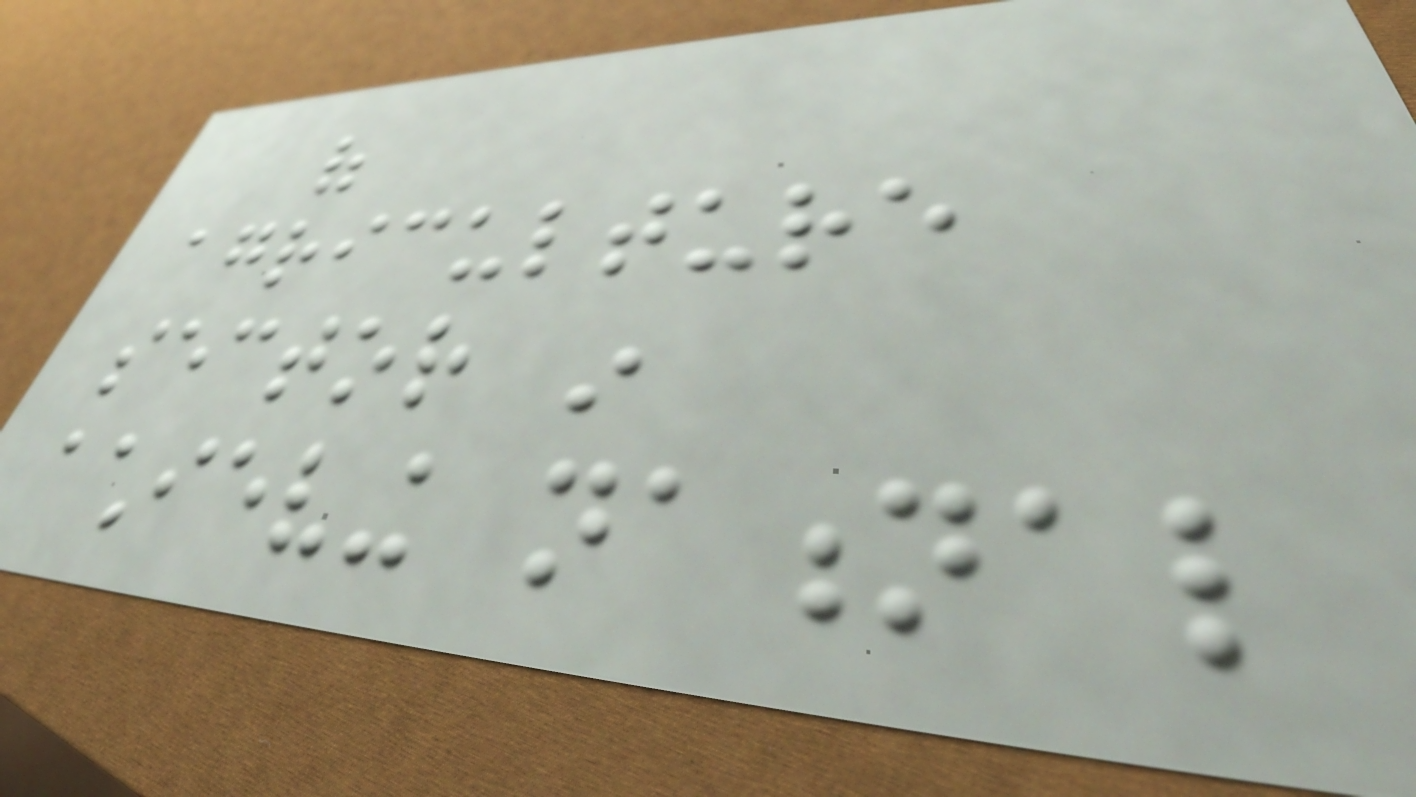of
agriculture
sector in
achieving national
